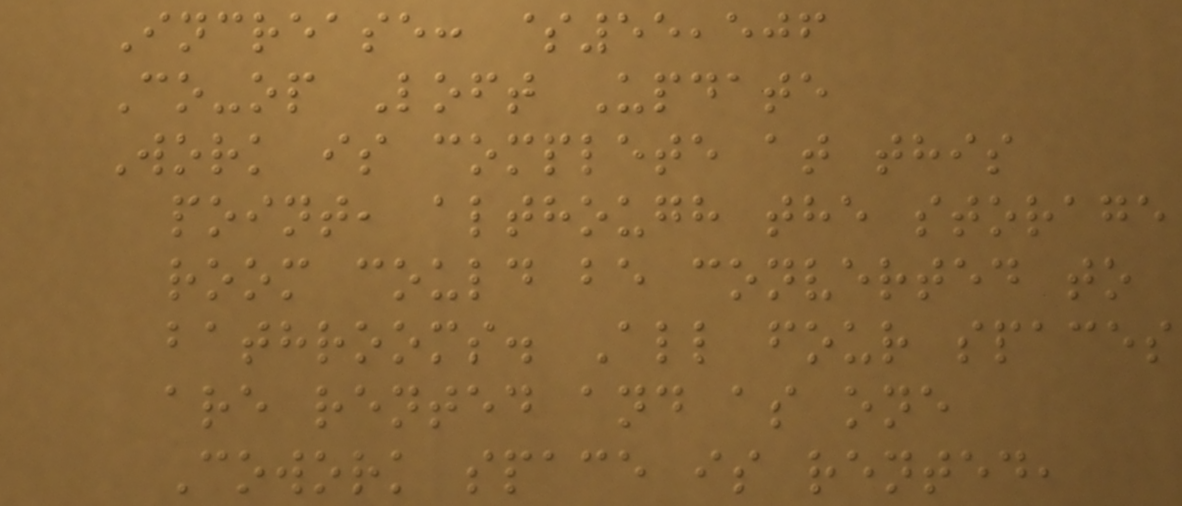Increase: $55,506
Co-op Loft Update
Work is complete at this
point, although the storage
room could be converted to
bathrooms. All four spaces
are rented and as one
Cowork space is rented,
